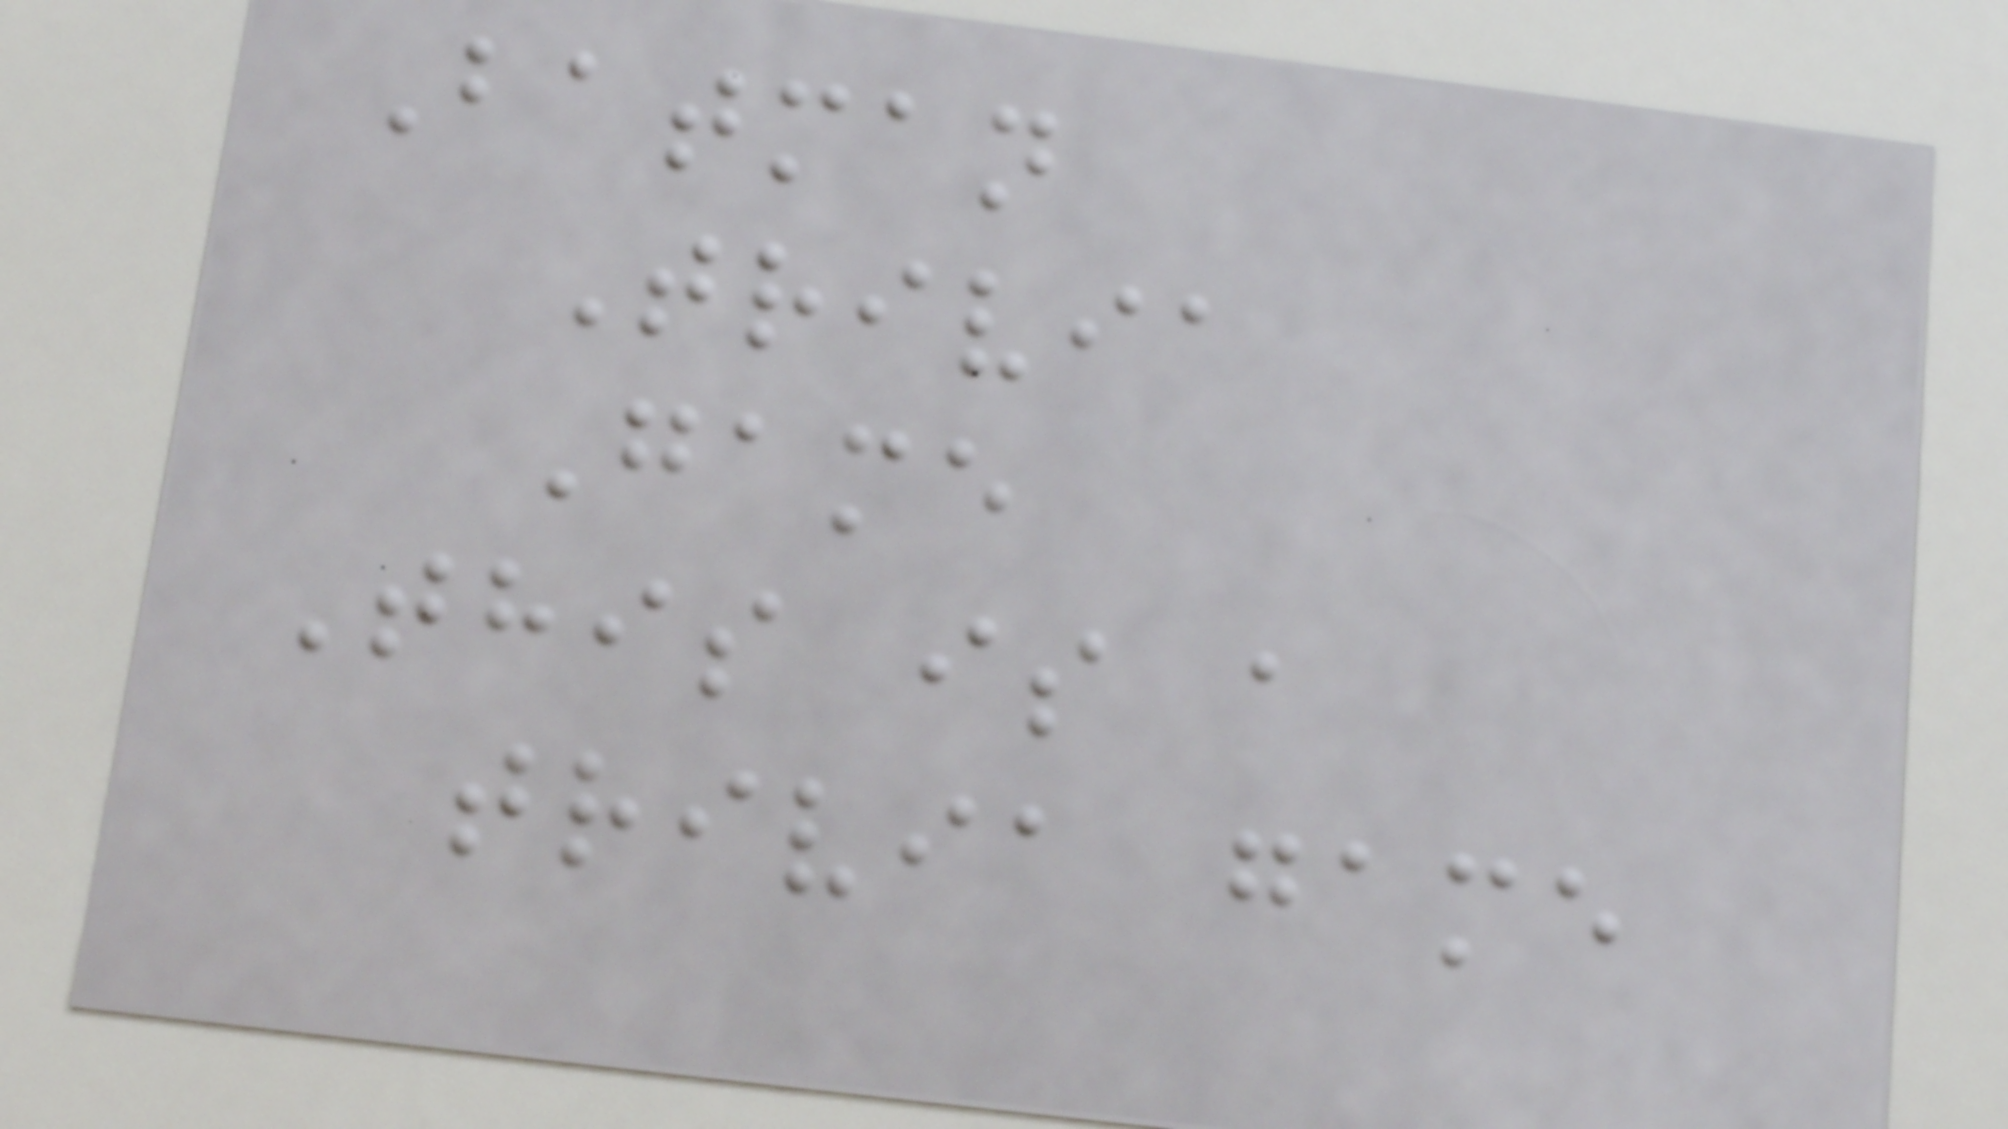Batman
Trivia
Game
This is a
trivia game
